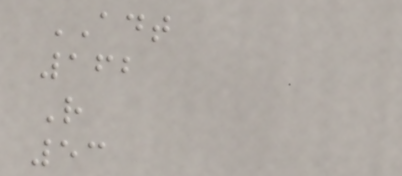ADT
162
R
53
